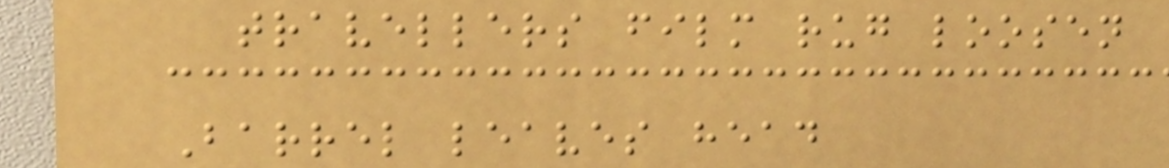travellers film rug loosen
Barrel leaves head
